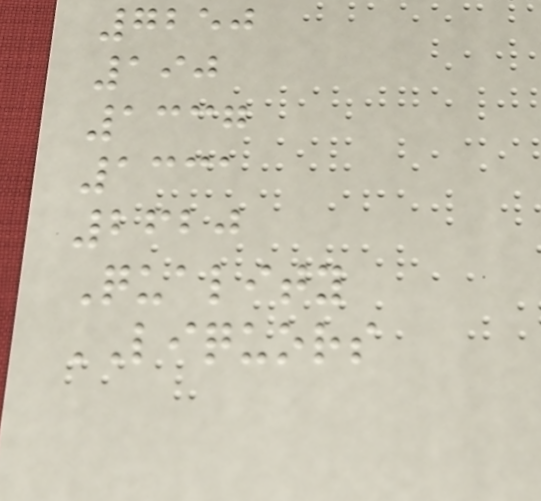7250
190
1337
1331
2620
Quality
LIQUORS
